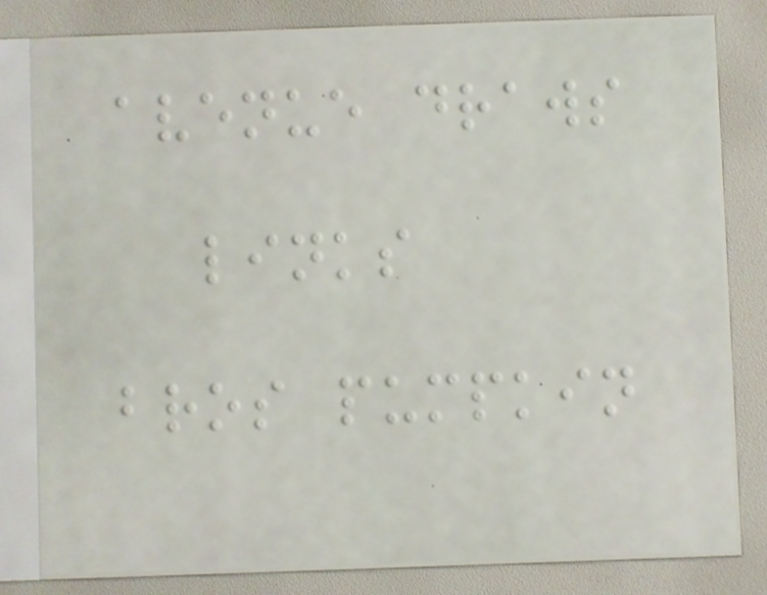avenue draws
links
bros pumpkin
